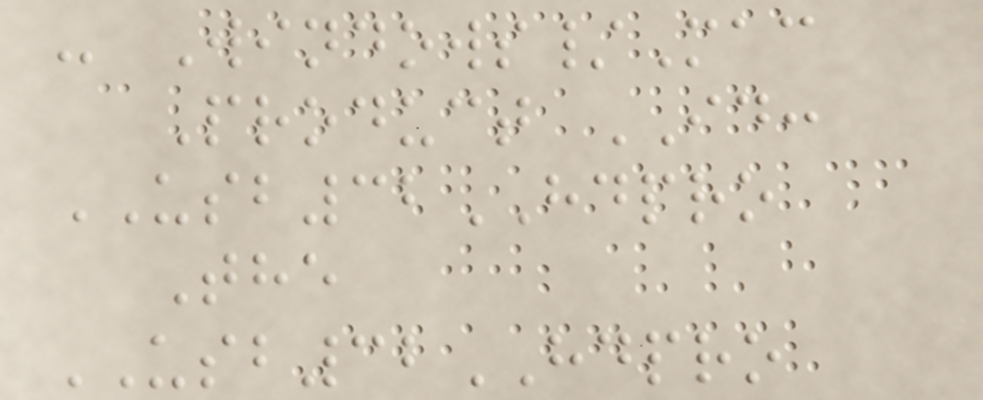- Windows/Mac
Product ID:
USB32HDPRO
The
USB32HDPRO
